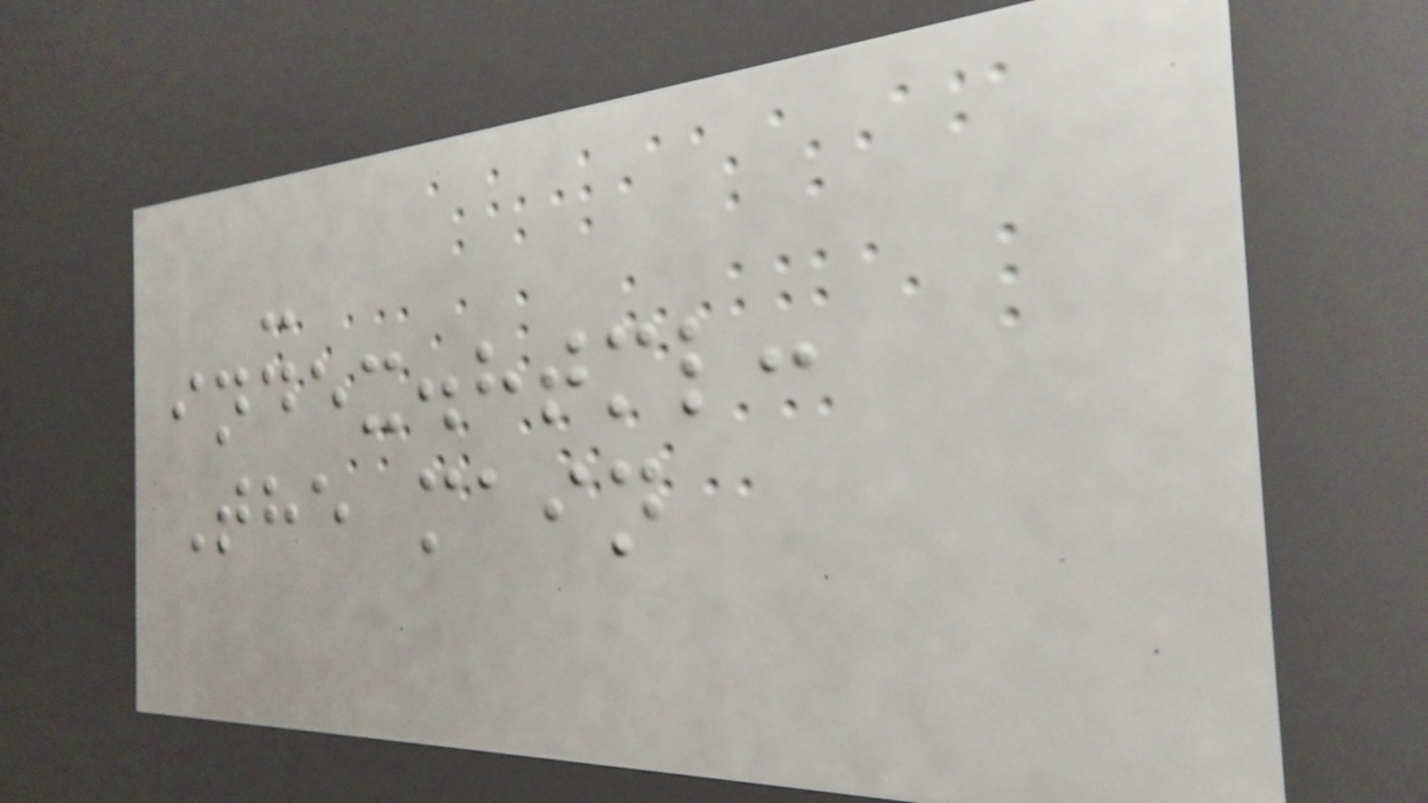-
index.html:
The main
